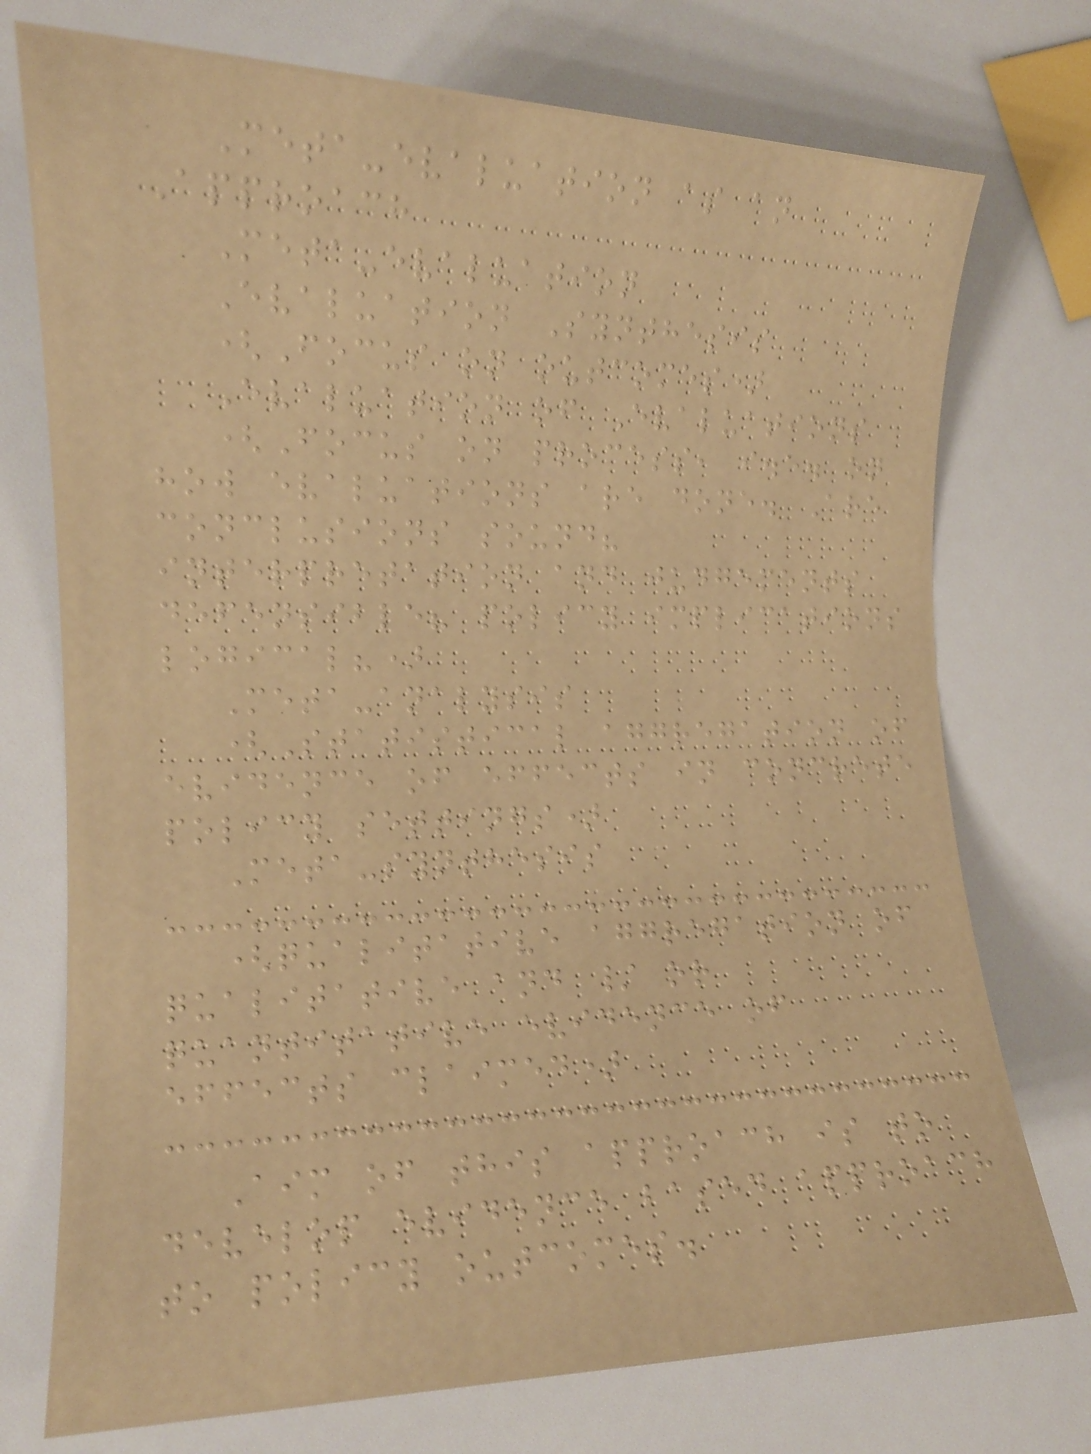Meta-evaluation as an
Approach
Meta-evaluation
Evaluation Synthesis
(Focus on outcomes)
Evaluation of Evaluations
(Focus on process, i.e. on
how evaluations are done. Are
conclusions sound?
interpretation and judgements
defensible? policy implications
logical?)
Meta-analysis
(Statistical aggregation of
evidence of effects in concrete
policy settings)
Meta-synthesis
(qualitative aggregation of
qualitative and / or
quantitative evidence of
effects claimed)
Aim of this approach is to
develop evidence based approach
to policy outcomes.
